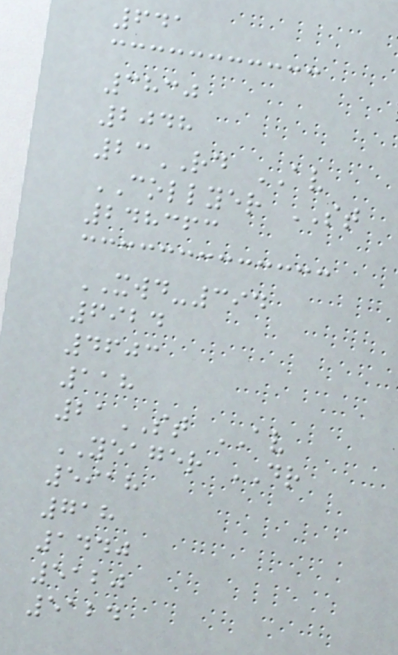641
3830
2048
23RD AV
COLLYER ST
248363
XWD-394
6924
4603
118
21ST AV
YEAGER DR
5918
718
1440
5120
5124
